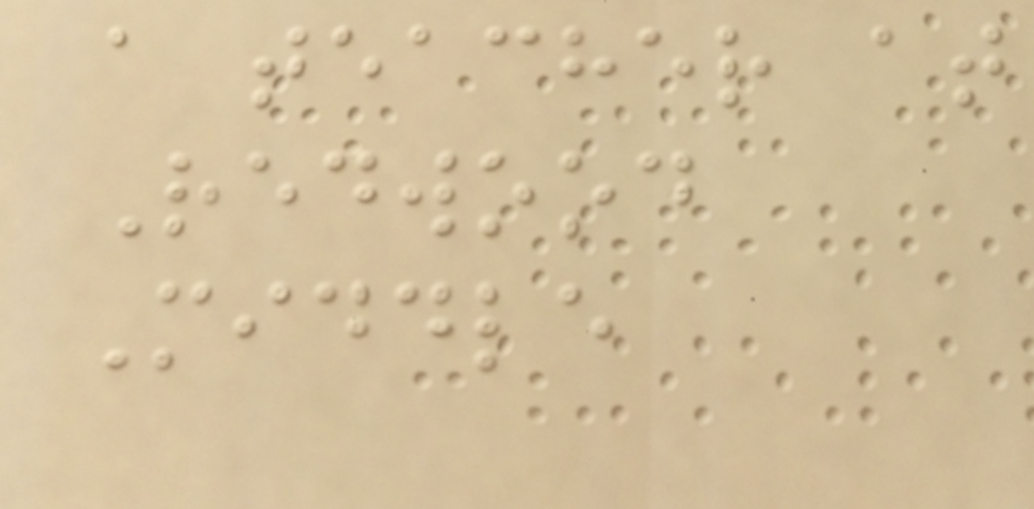a teacher at
Redwood
Middle
